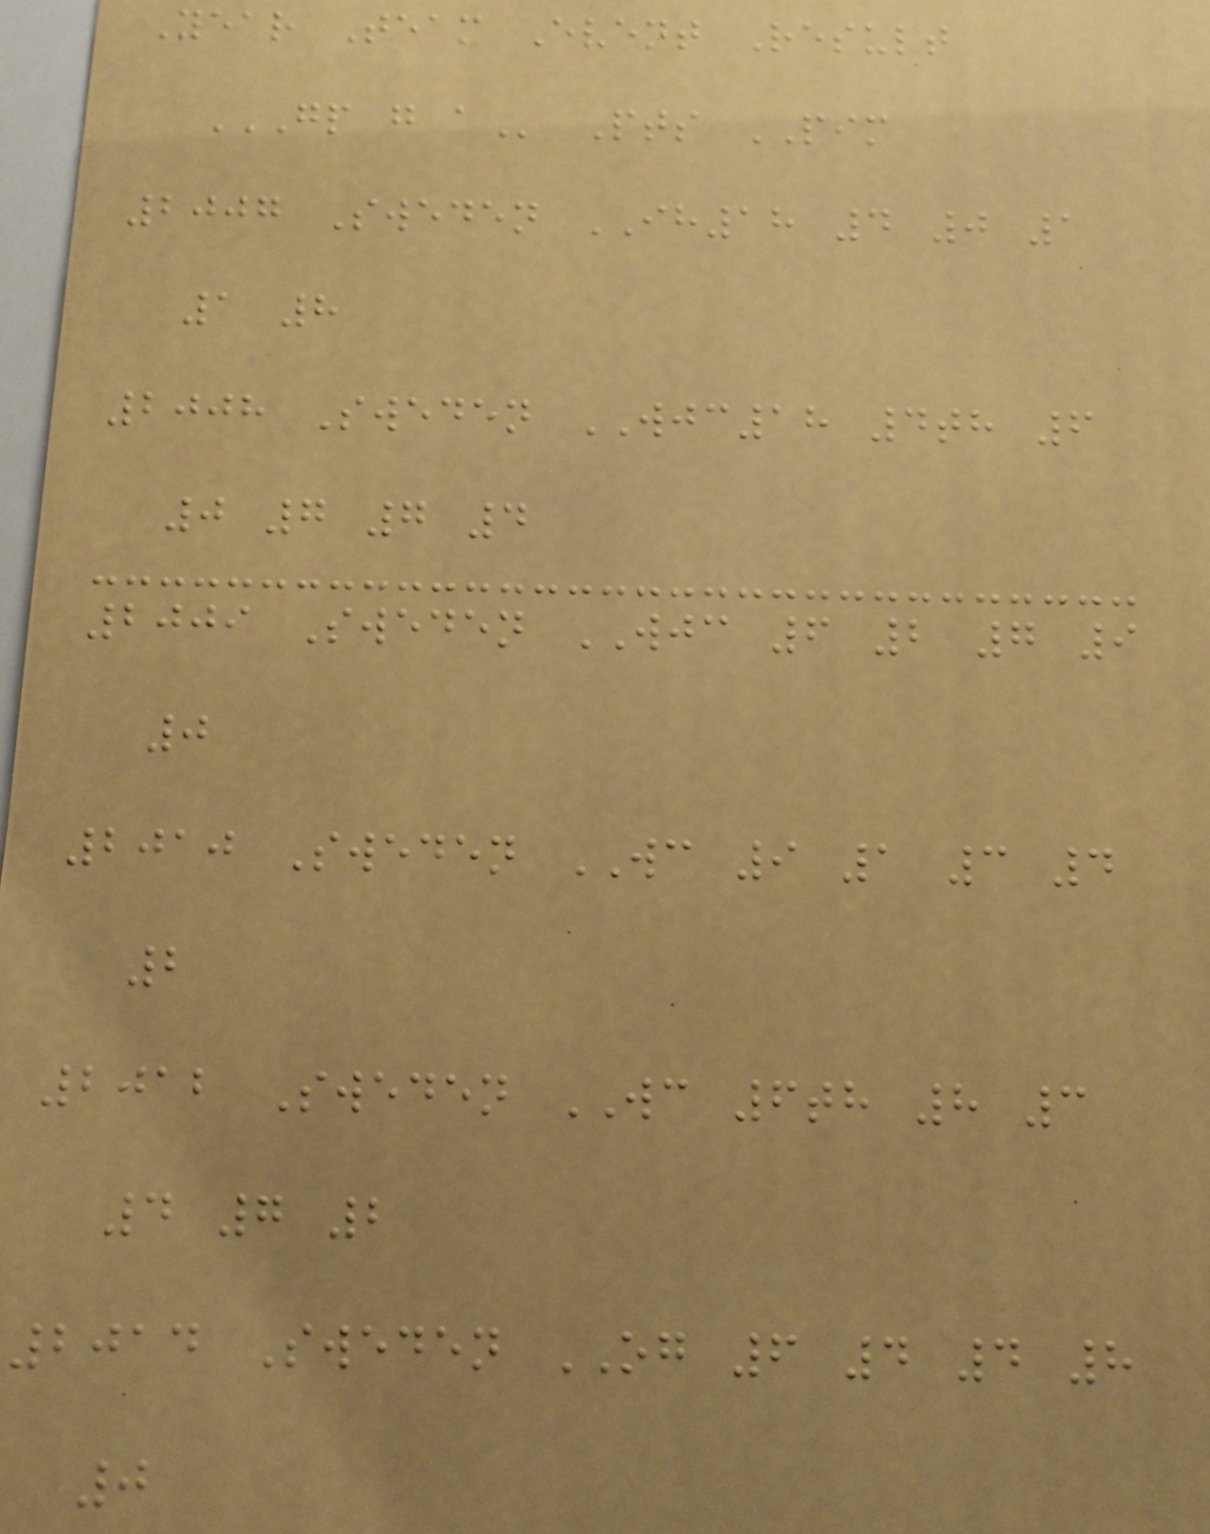Year Team Event Result
GP G A Pts PIM
2007 Sweden IH18 4 0 1
1 8
2008 Sweden WJC18 4th 6
0 7 7 4
2009 Sweden WJC 6 2 7 9
0
2010 Sweden WC 9 1 3 4
2
2012 Sweden WC 6th 8 3
4 7 2
2014 Sweden OG 6 4 4 8
0
